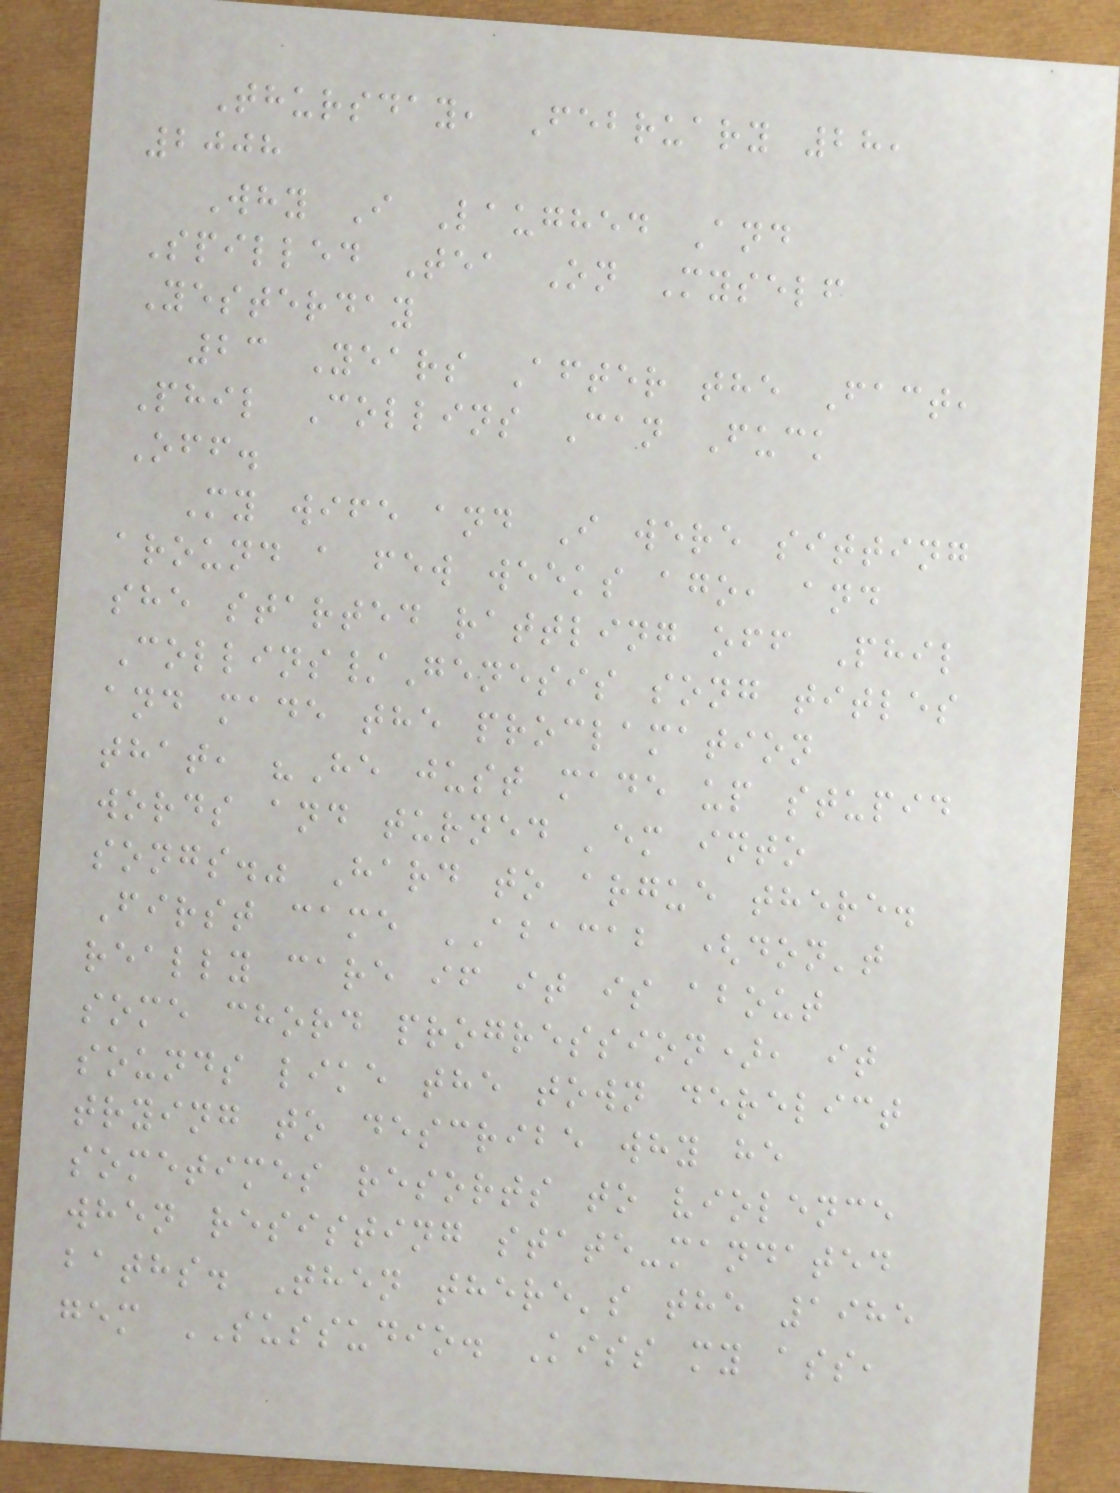Thursday, February 28,
2008
Why I Laughed And
Spilled Tea On Myself
Yesterday
23 Years After the Fact,
Phil Collins Can Fuck
Off.
My wife and I were sitting
around a few weeks ago, and
she started rattling off Phil
Collins/Genesis song titles
and made the proclamation
that, "He just made up stupid
words and turned 'em into
songs." Hard to argue there.
First came ABACAB (don't
really care if it is about
some chord progression), it
sounds like the town derelict
trying to describe why he
sometimes resorts to violence
when resisting state-mandated
baths. Then there's the 1985
gem SUSSUDIO. Kiss my ass,
